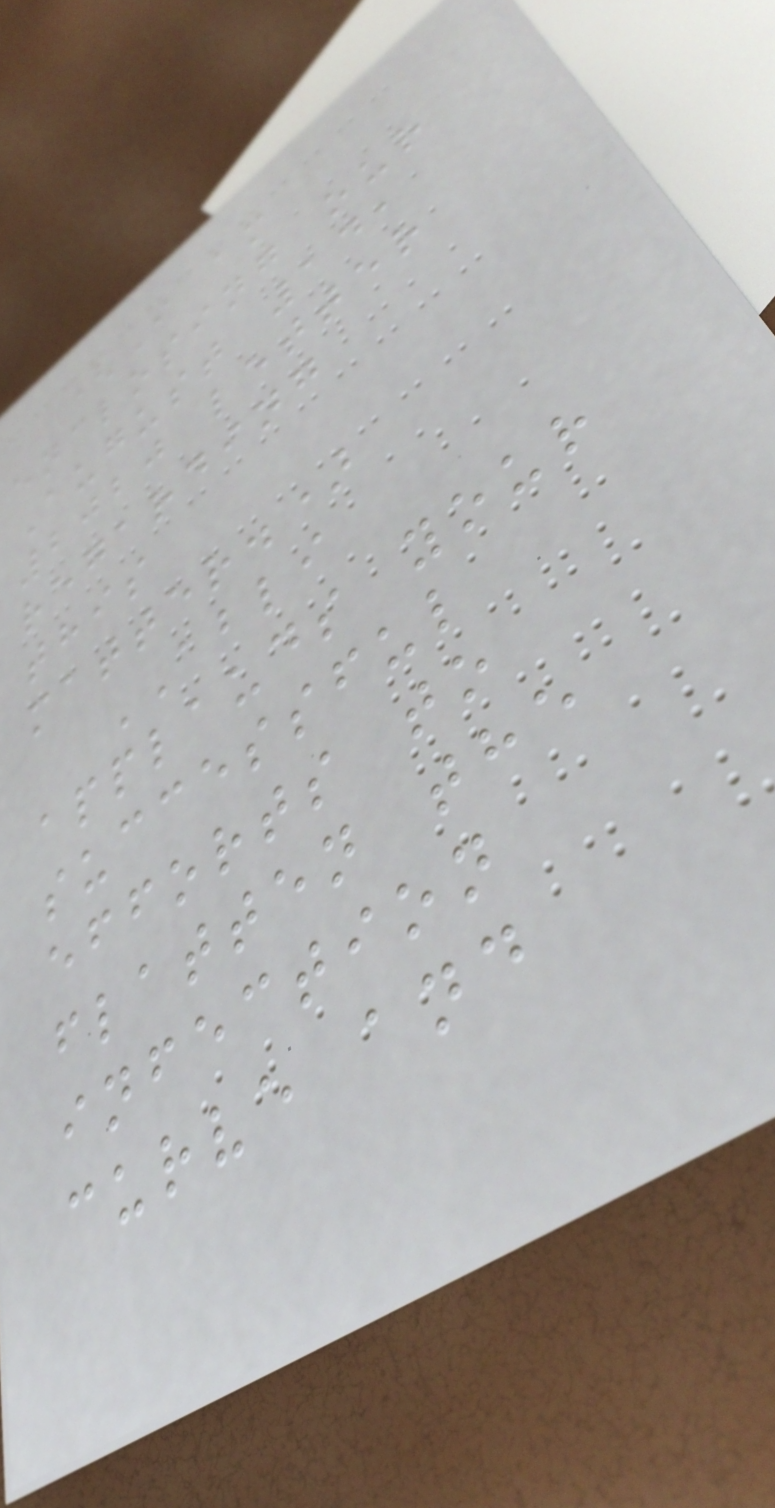(I am
enclosing our
August 14,
2020 letter
regarding
this
matter.)
ABLI
applauds your
successful
efforts to
flatten the
infection
curve and
